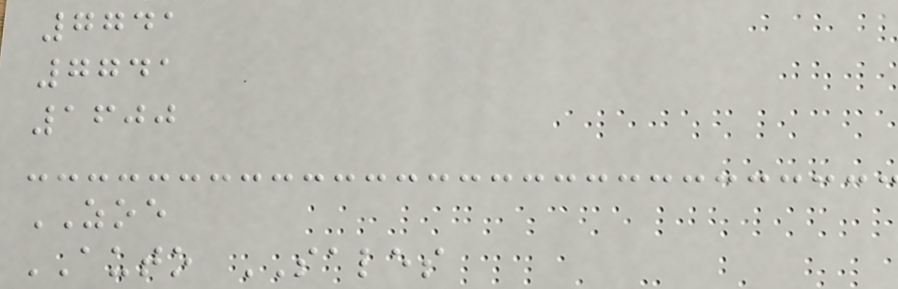7741
7741
1600
ZOE
AUTO SALES
